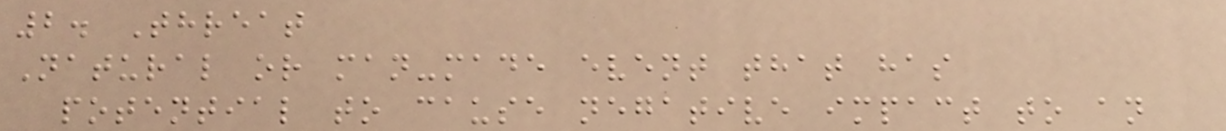2. Threat
Natural or man-made event that has
potential to cause negative impact to an
